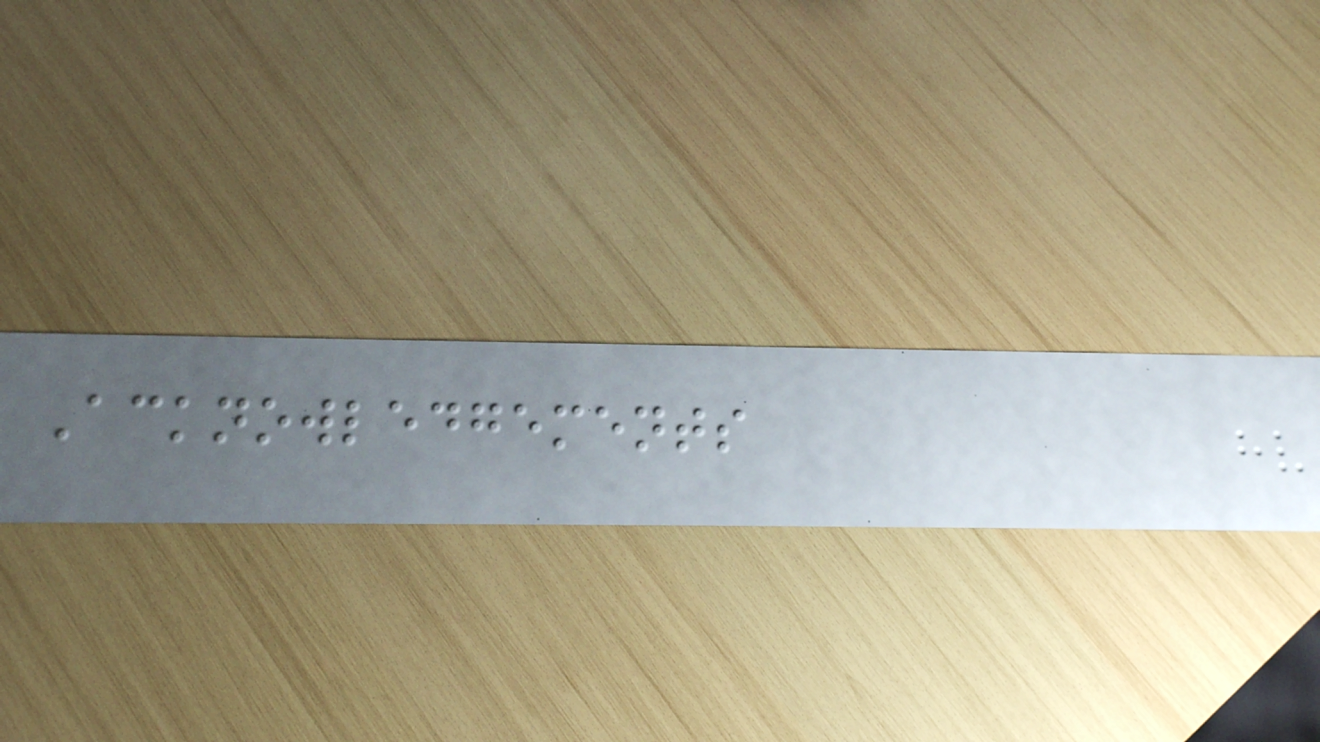Acknowledgements
